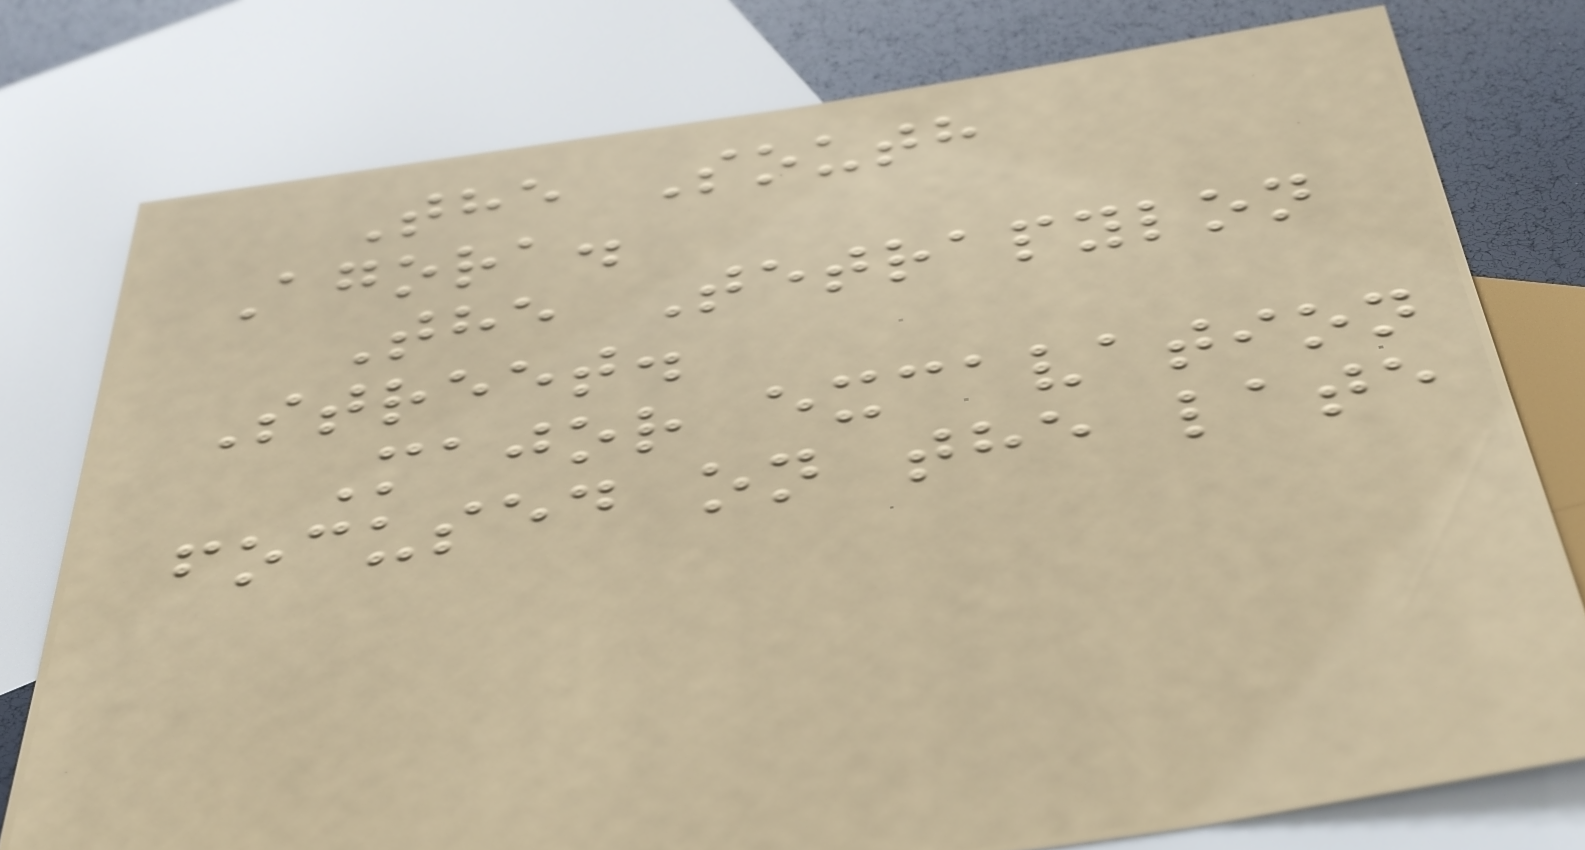The South
Agora.
The Tetrapylon
Street.
Major excavation
focused on the late
